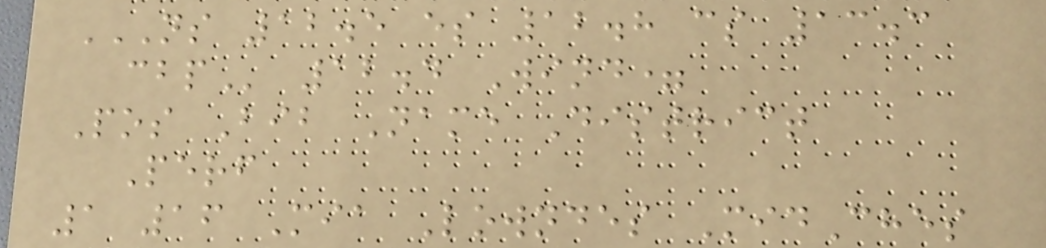NS 12.5 ES 12.8 CS 13.3
CBP 12.4 Wind=
Pos Bib Name District
Perf
1 16 Mia Lowndes MidChes
